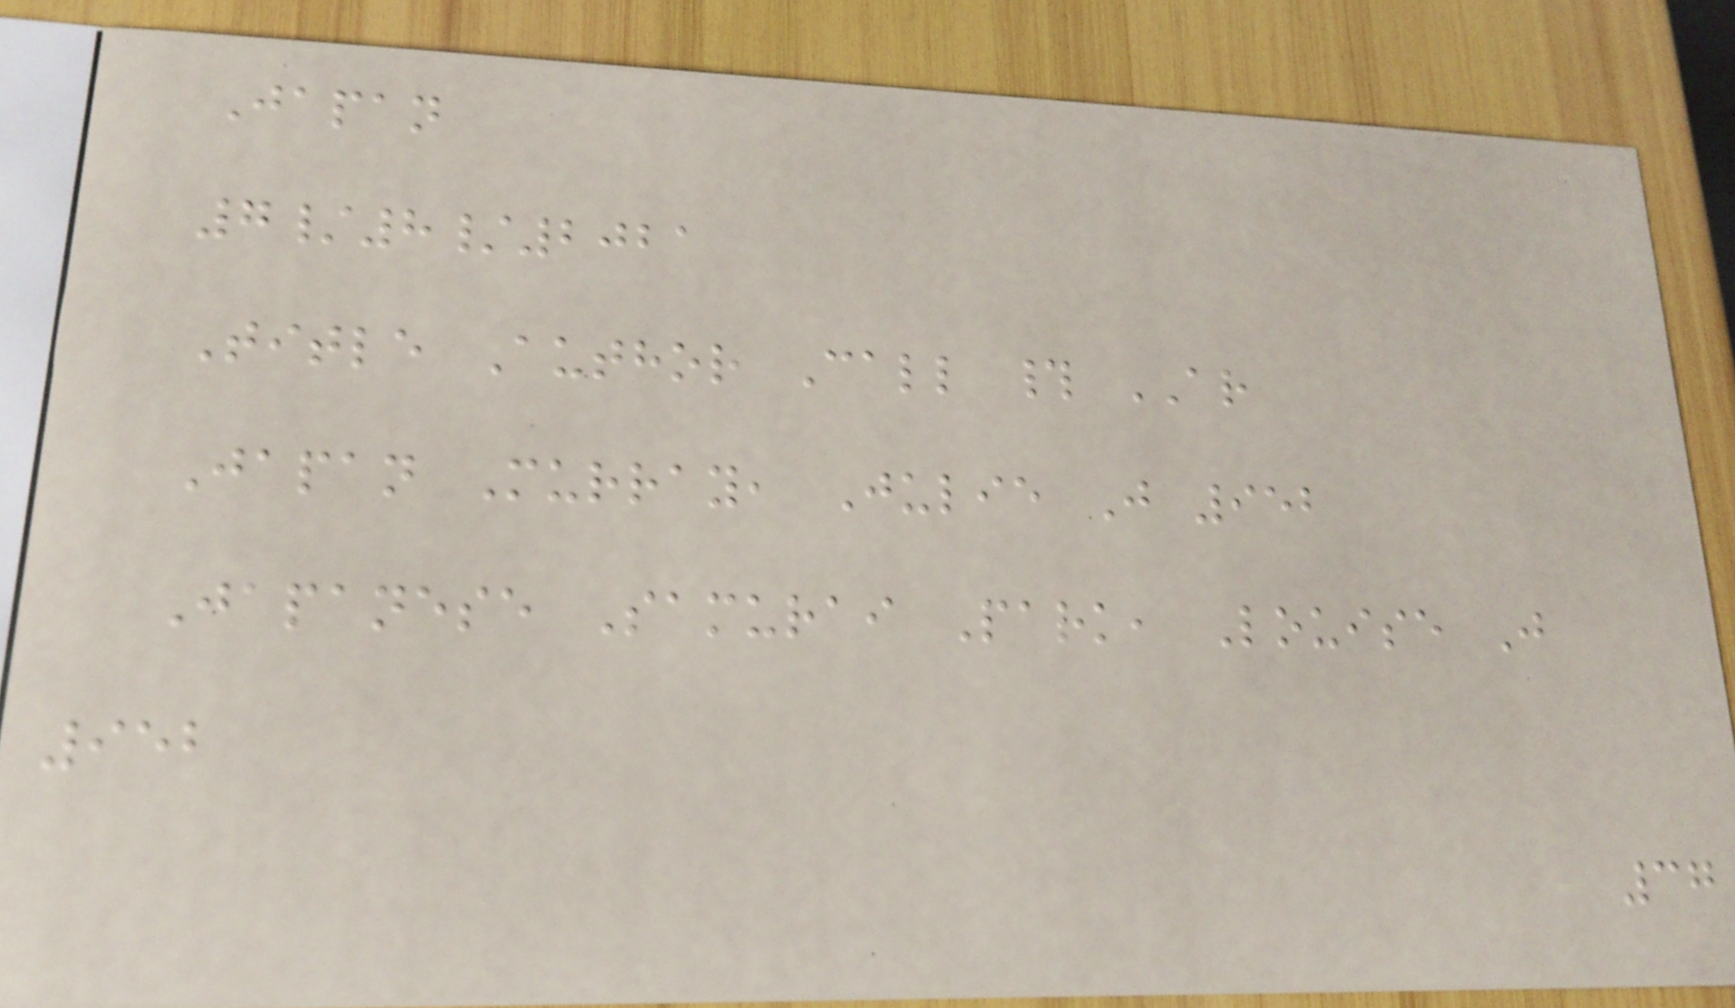Japan
7/8/2021
Title Author Call # AR
Japan Murray, Julie J 952
Japanese Samurai Park, Louise J
952
37
